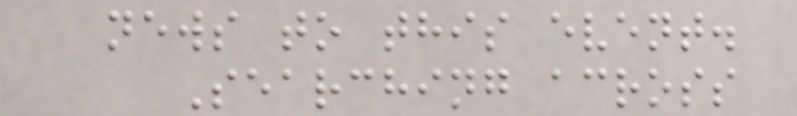news to this event.
Searching across
